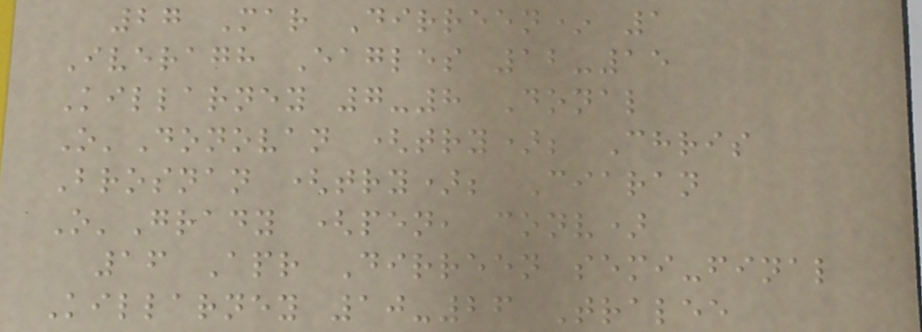27 Mar Dirreen* 1
Iveragh Eagles 12-15
Killarney 7-8 Donal
O'Donovan (try); Chris
Brosnan (try); Ciaran
O'Grady (pen, conv)
16 Apr Dirreen semi-final
Killarney 10-26 Tralee
